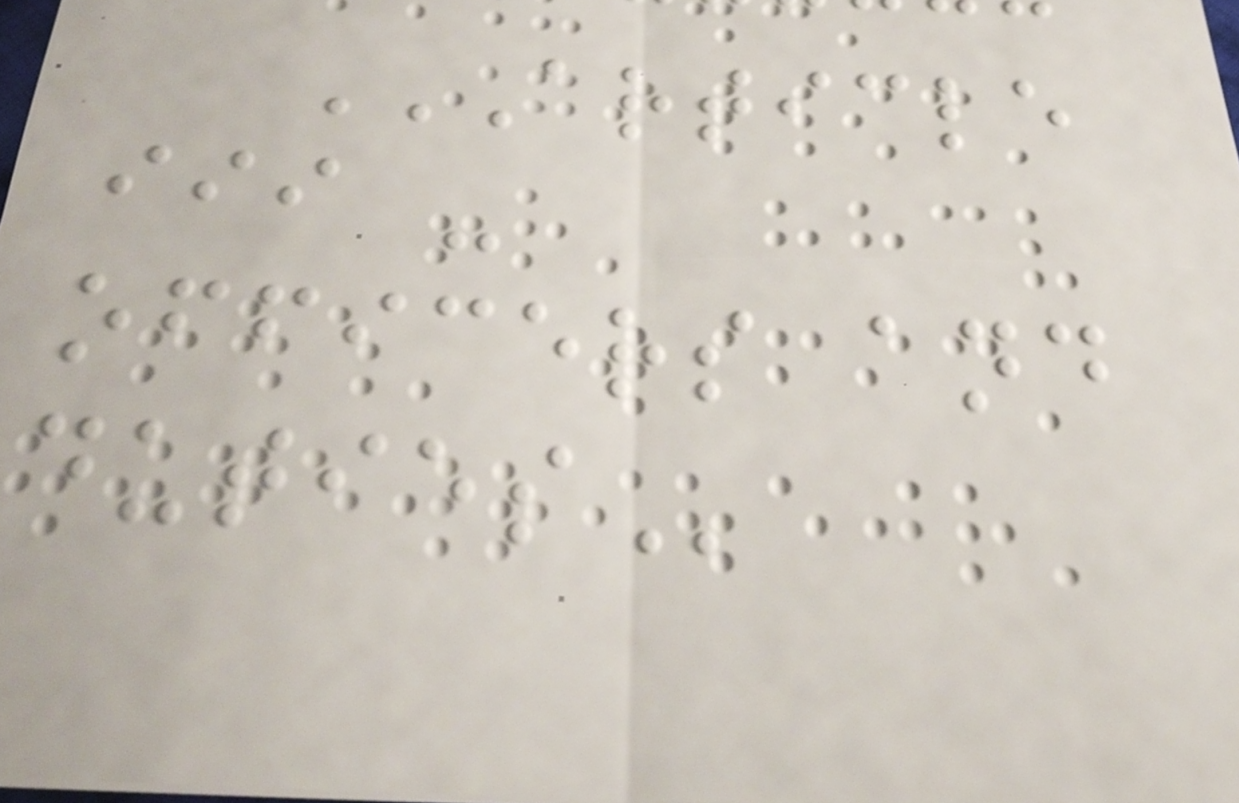ARTICLE
III -
OFFICERS AND
DUTIES
